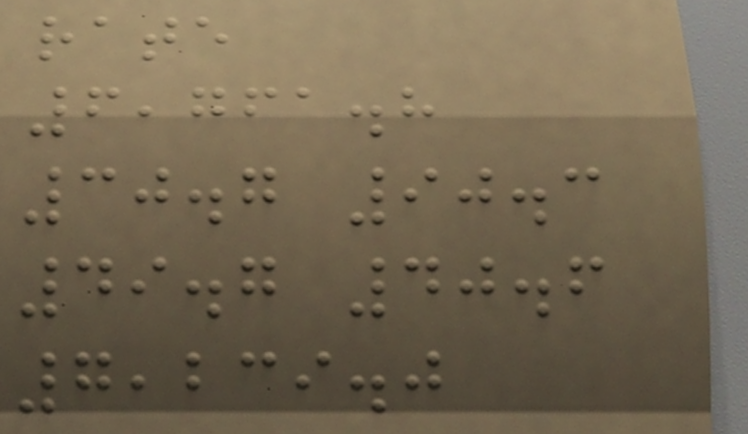rate
6,761.8
30.7 90.3
49.7 40.6
7,239.0
